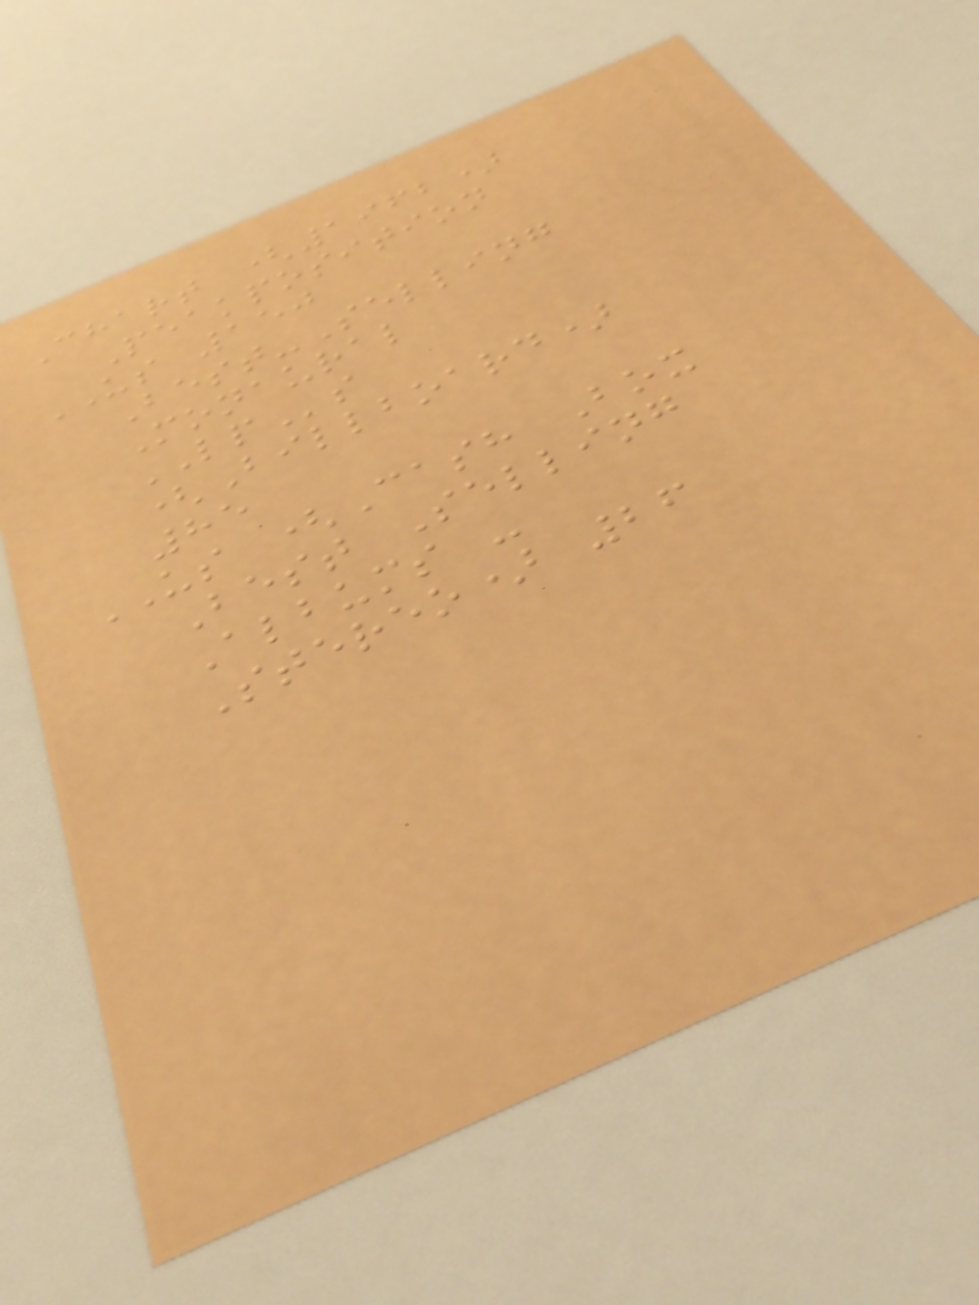Chart (1962)
Peakposition
US 150
Best-Selling
Monaural
LPs
(Billboard)
85
US (Cash Box
Best Selling
Albums -
Stereo) 26
